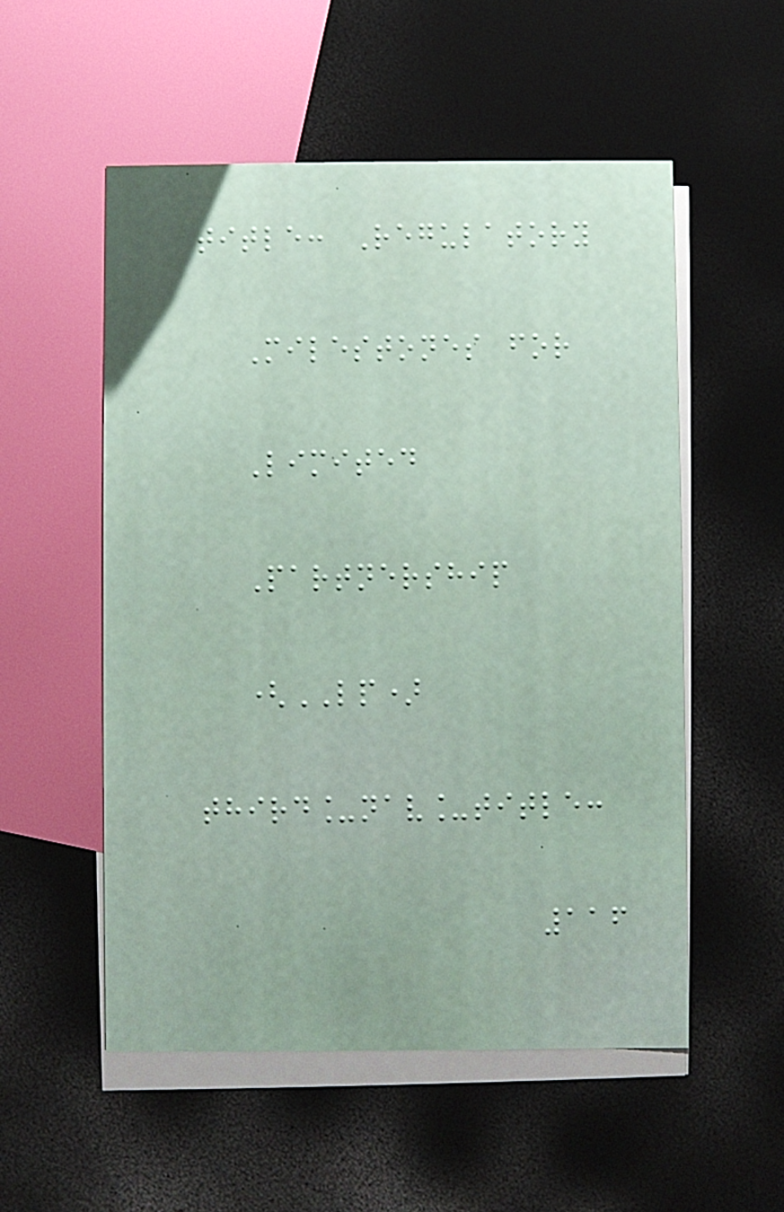title: Regulatory
Milestones for
Limited
Partnership
(LP)
third_nav_title:
116
